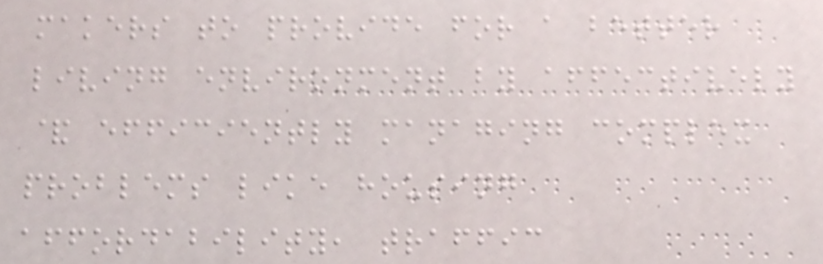makers to provide for a better
living environment by affectively
& efficiently managing complex
problems like housing
affordability, traffic
